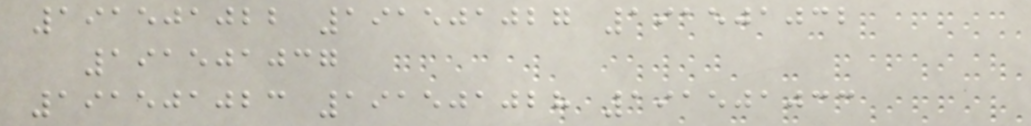191501022 191501027 191501032
191501037
191501023 191501028 191501033
